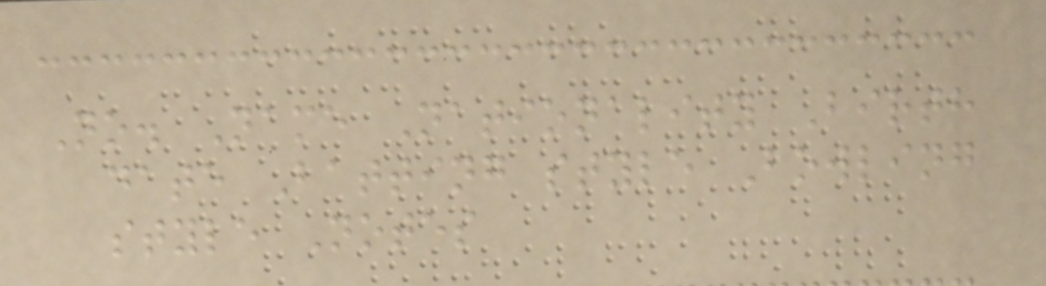No. Name Nationality Birth
date Batting style Bowling
style Notes
